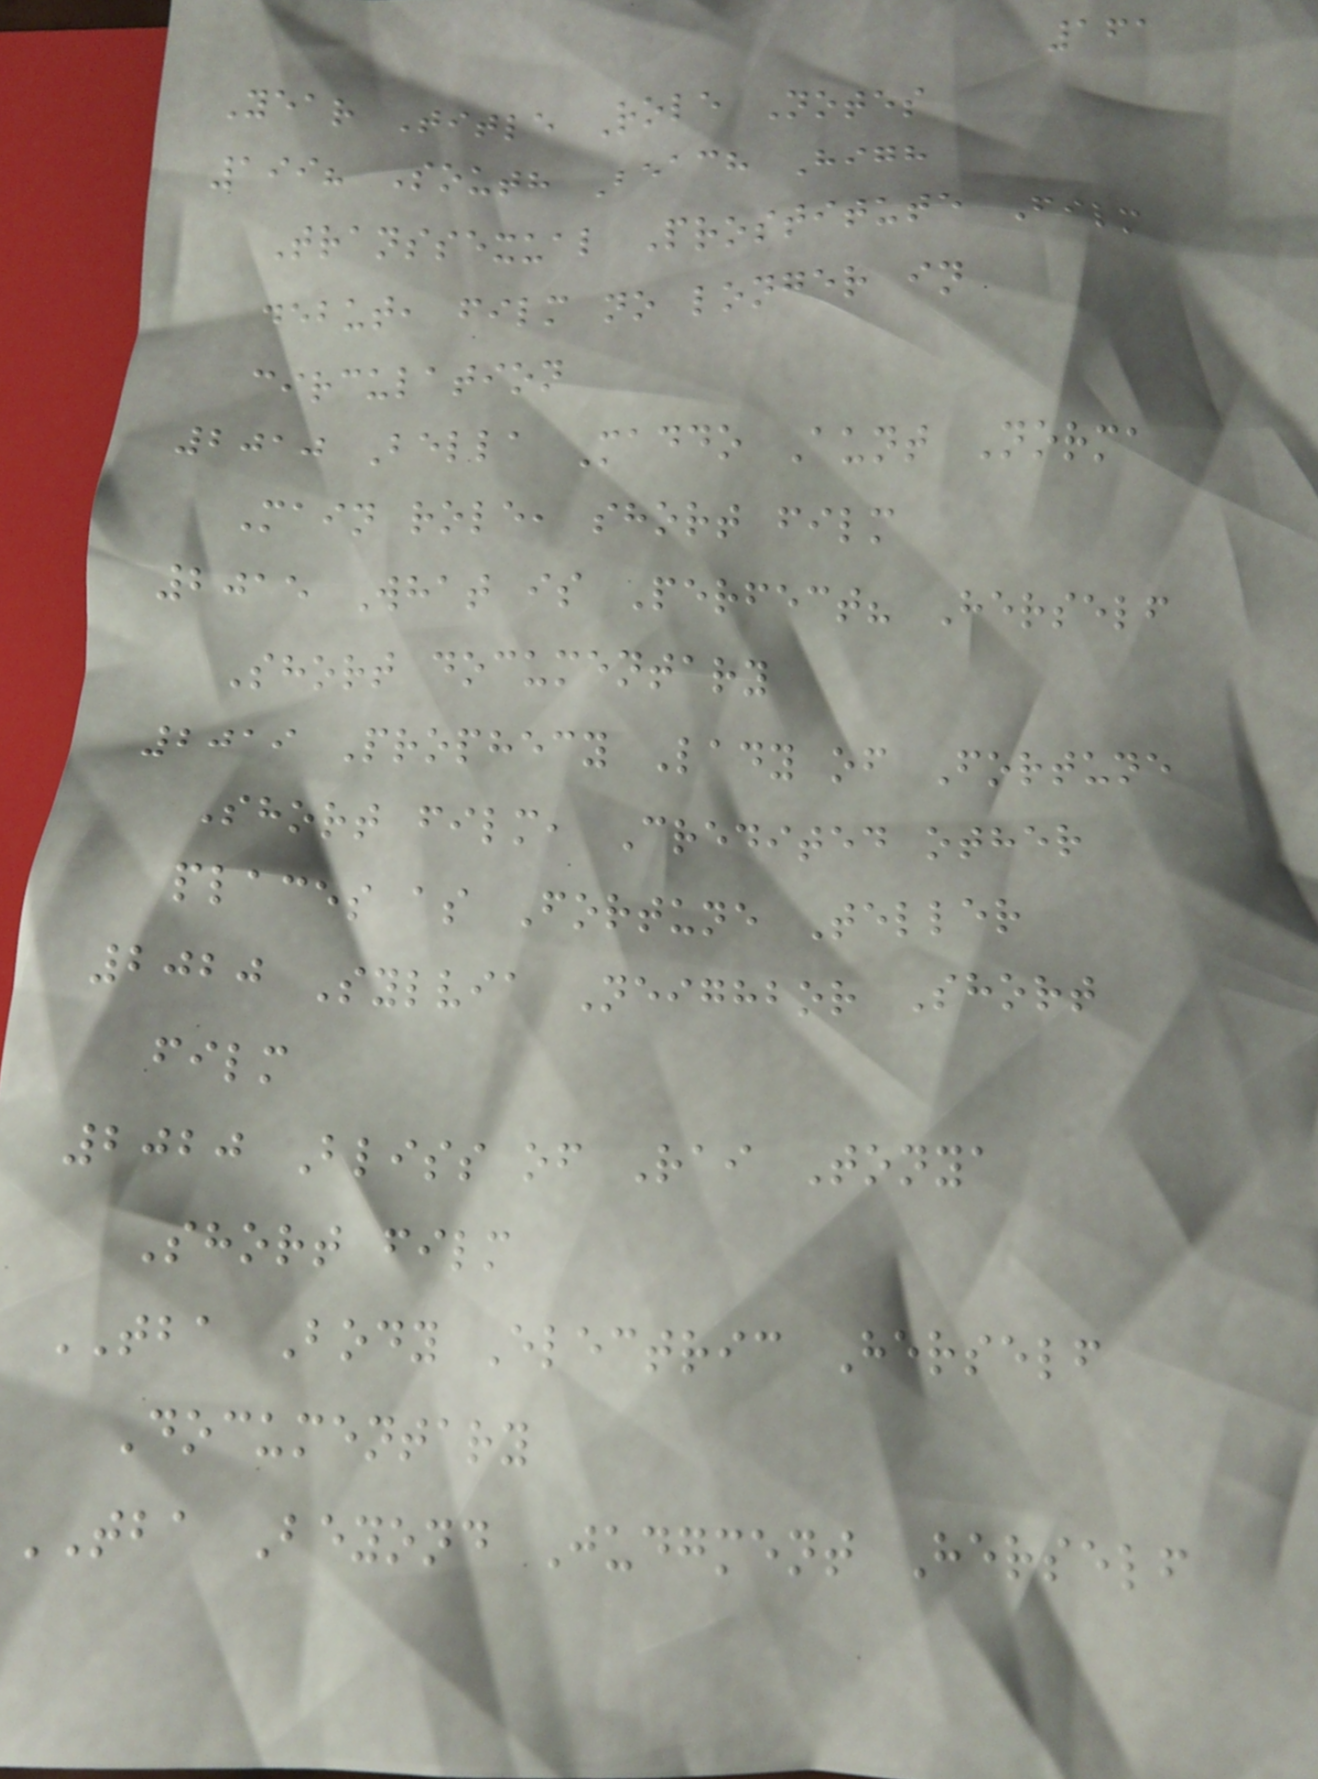161
Year Title Role Notes
199? South Beach High
Transsexual Prostitute Film
debut, film no longer in
circulation
2010 Bella Maddo Aunt Norma
Main role, short film
2015 What is Perfect? Herself
Short documentary
2019 Prophecy Lady of Fortune
Short film, Credited other
places as Fortune Teller
2020 Sylvia Neighbor Short
film
2020 Bliss of Rai Tonya
Short film
TBA Body Electric Herself
Documentary
TBA Beyond Judgment Herself
